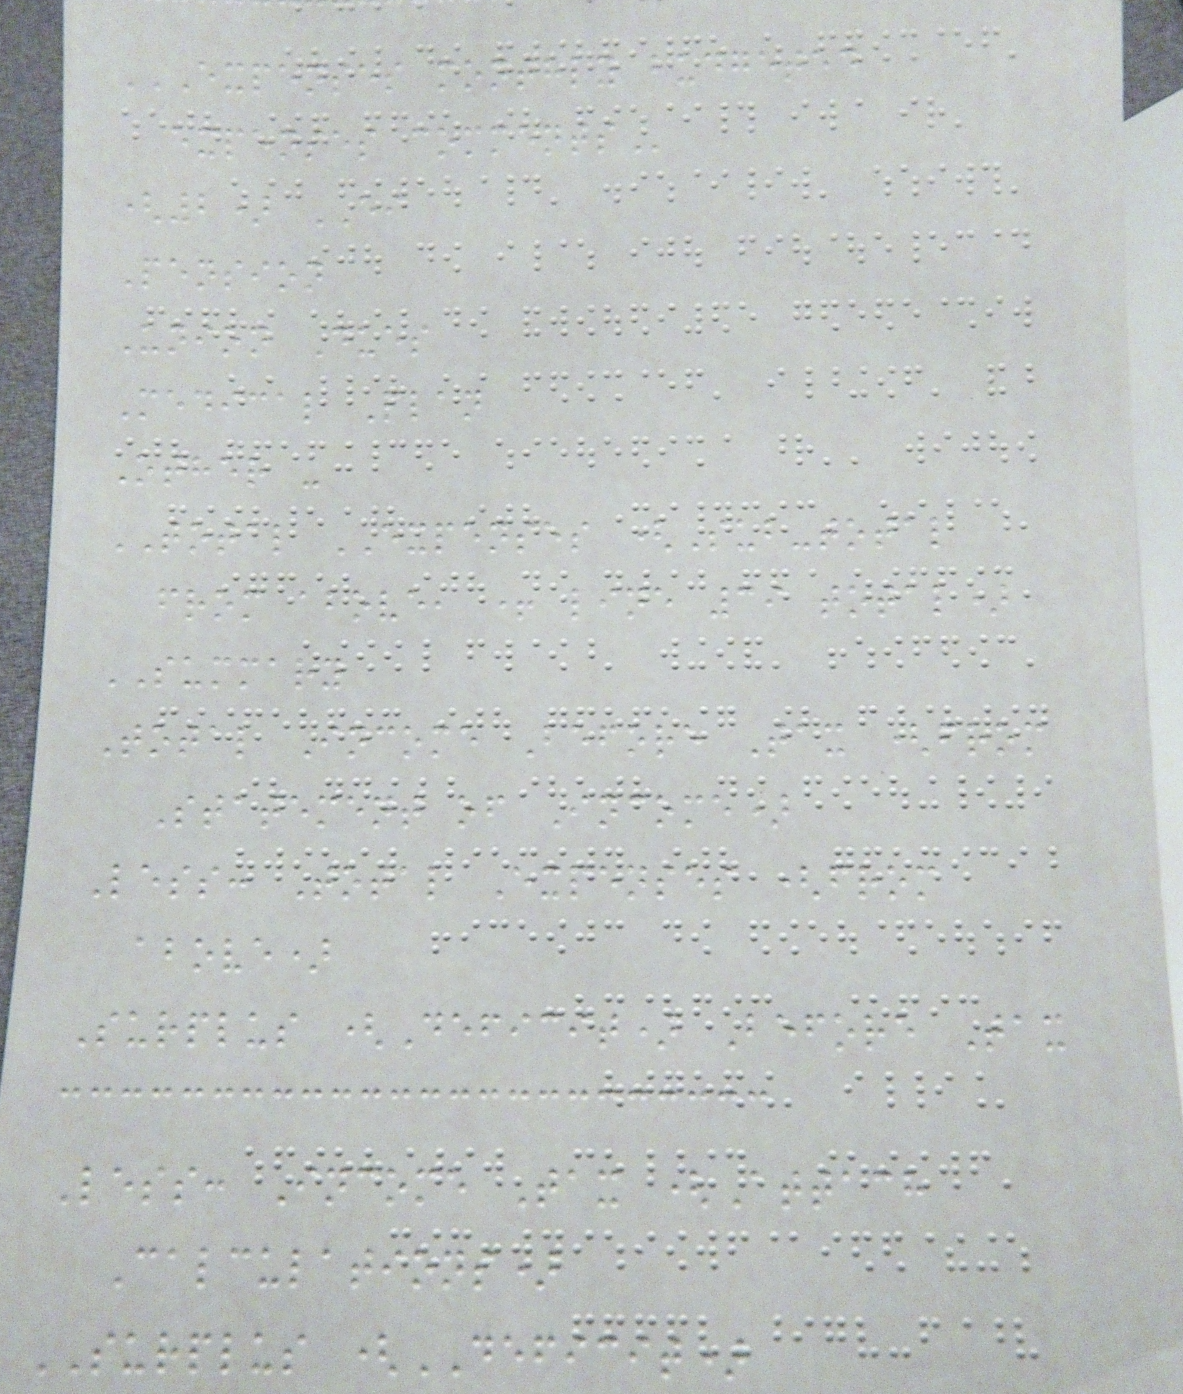EXPENSES MONTHLY BUDGETED
EXPENSES COMMENTS
(2) EI
Pension
Union Dues
Medical Plan
Other -
TOTAL EXPENSES (Sub-total
from above, + line 39 total)
SUMMARY
Total Income Before Tax (from
Statement of Income)
Less: Total Expenses (from
above)
Surplus (Deficit) Before Tax
Less: Income Tax (Attach
Calculations)
SURPLUS (DEFICIT)
